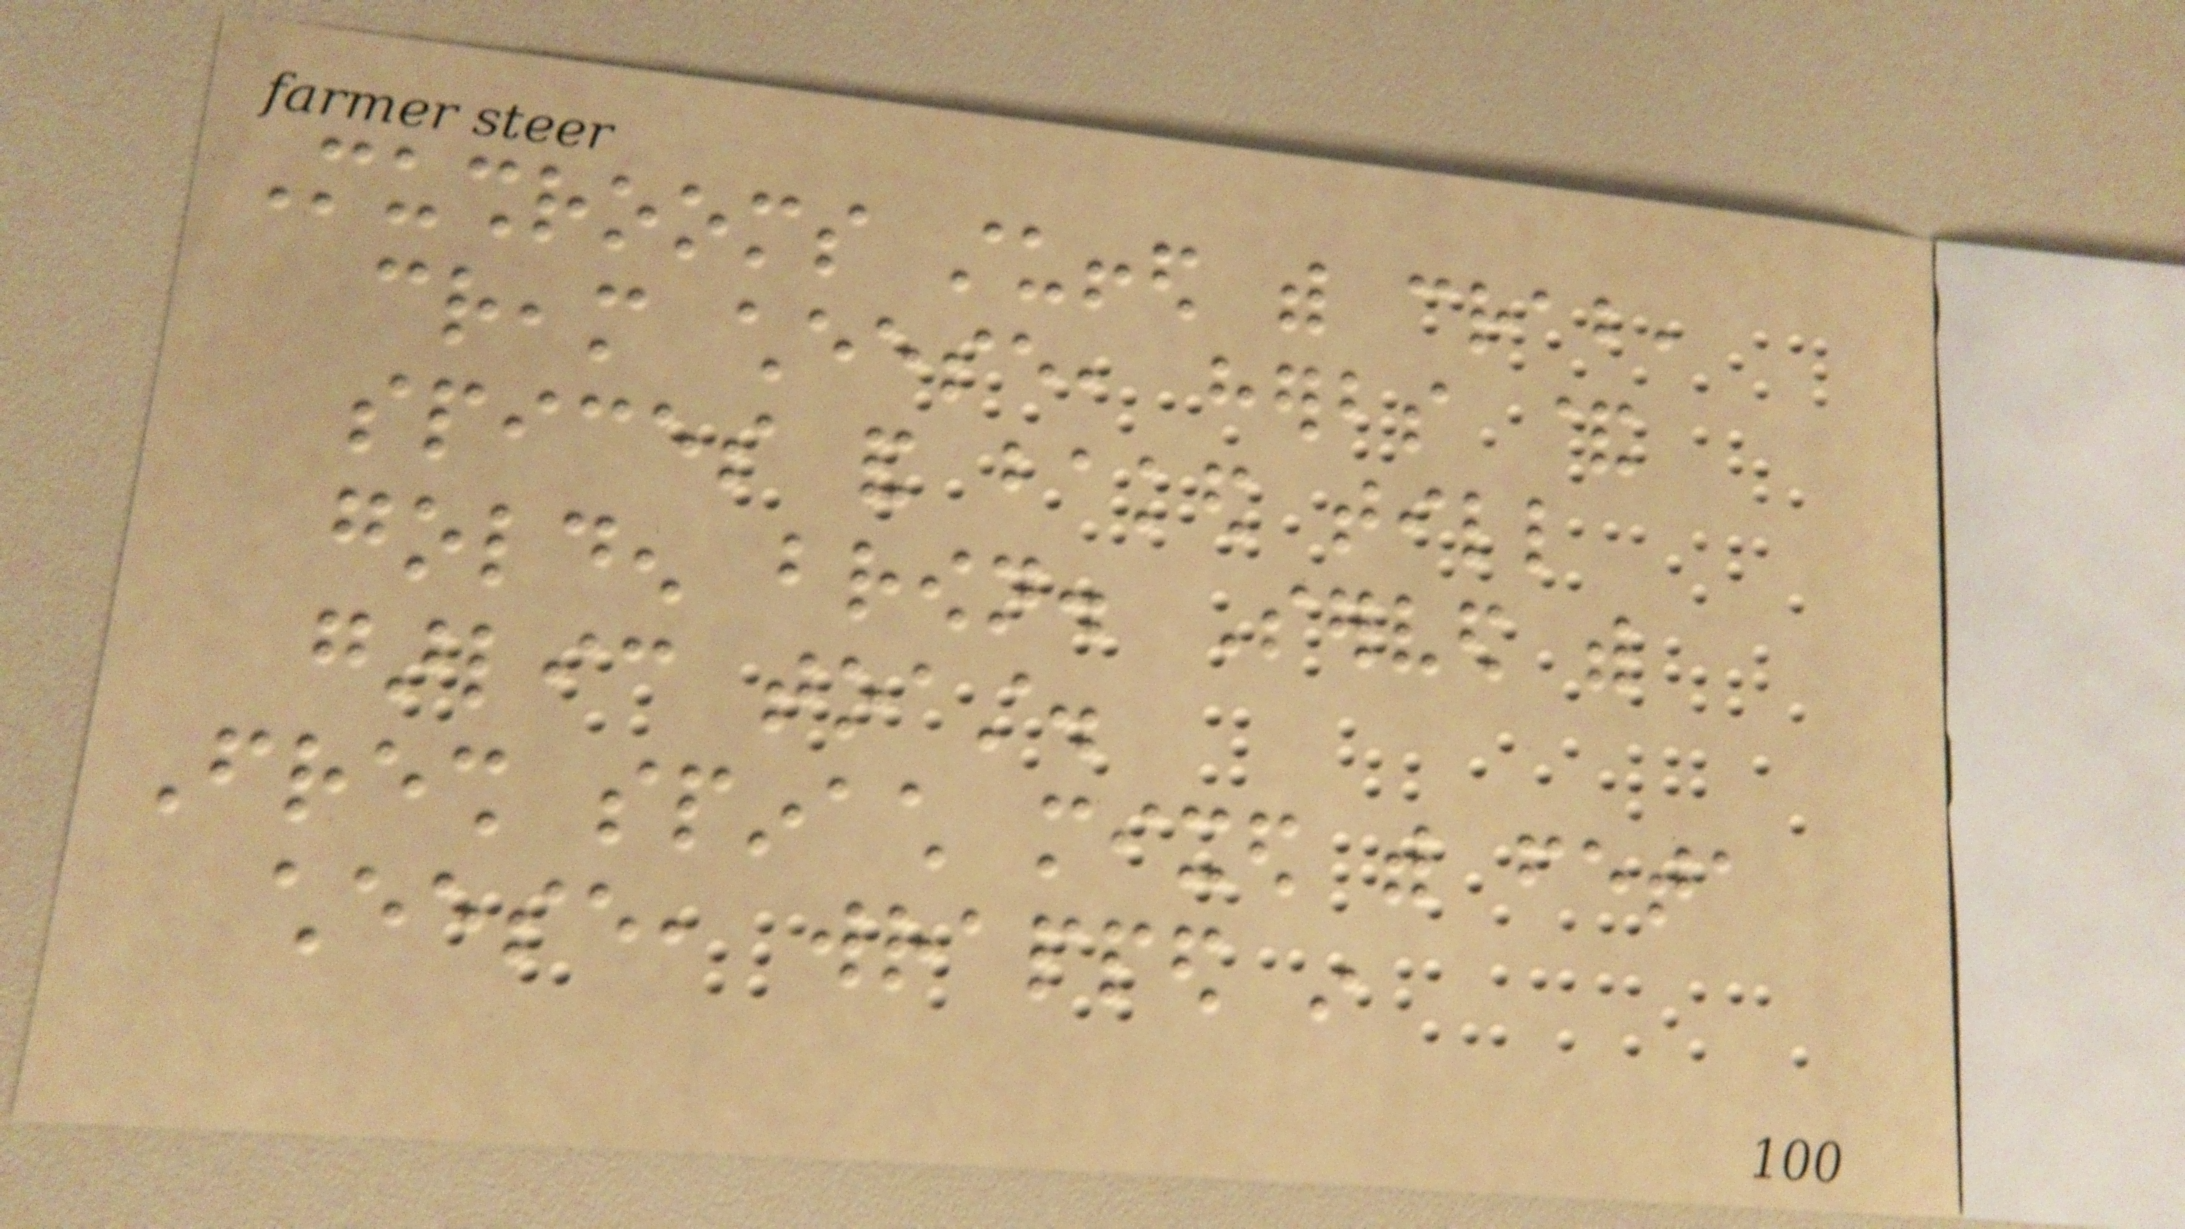Mushrooms stuffed with crab,
cream cheese, herbs &
spices and baked till
golden brown. Served with
garlic toast.
Fresh spinach mixed with feta
cheese, wrapped in
